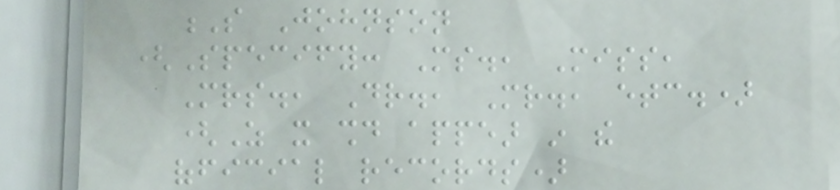S Johnson
(Specify: Ms., Miss,
Mrs., Dr., Mr., etc.)
(As it should appear in the
official records)
